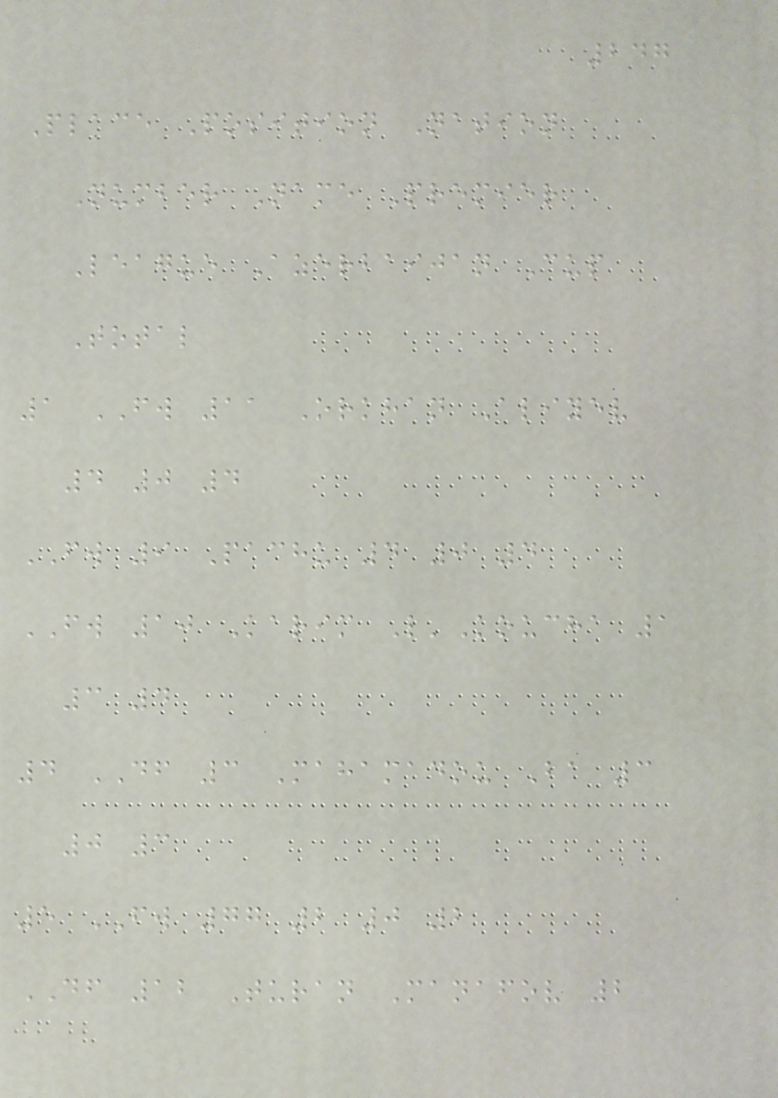247
Place Position Nation
Number Name Premier
League Azerbaijan Cup
Total
1 FW 11 Orkhan Aliyev
4 0 4
FW 9 Pachu 4 0 4
FW 10 Karim L'Koucha 1
3 4
4 DF 3 Mahamadou Ba 3
0 3
5 FW 77 2 0 2
DF 12 Turan Manafov 2
